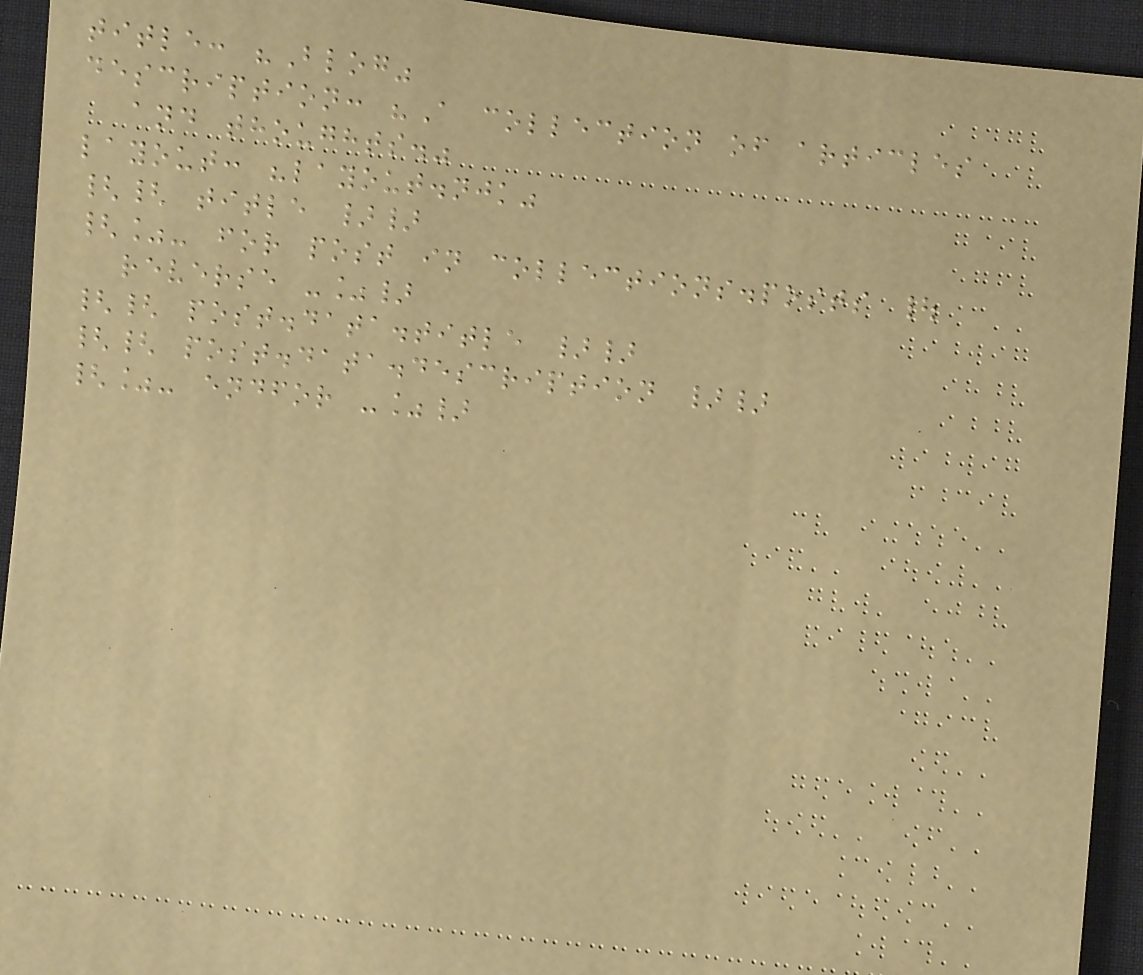title: "Blog"
description: "A collection of articles
and thoughts."
layout: "layout.njk"
{{ title }}
{%- for post in collections.posts |
reverse -%}
{{ post.data.title }}
{{ post.data.description }}
{%- endfor -%}
